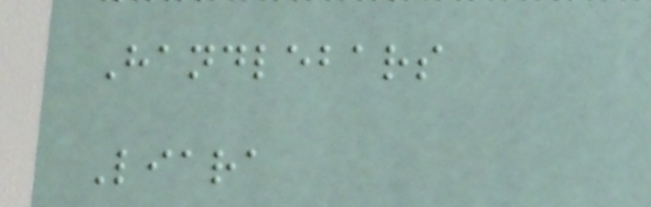Handlebars
Liara
